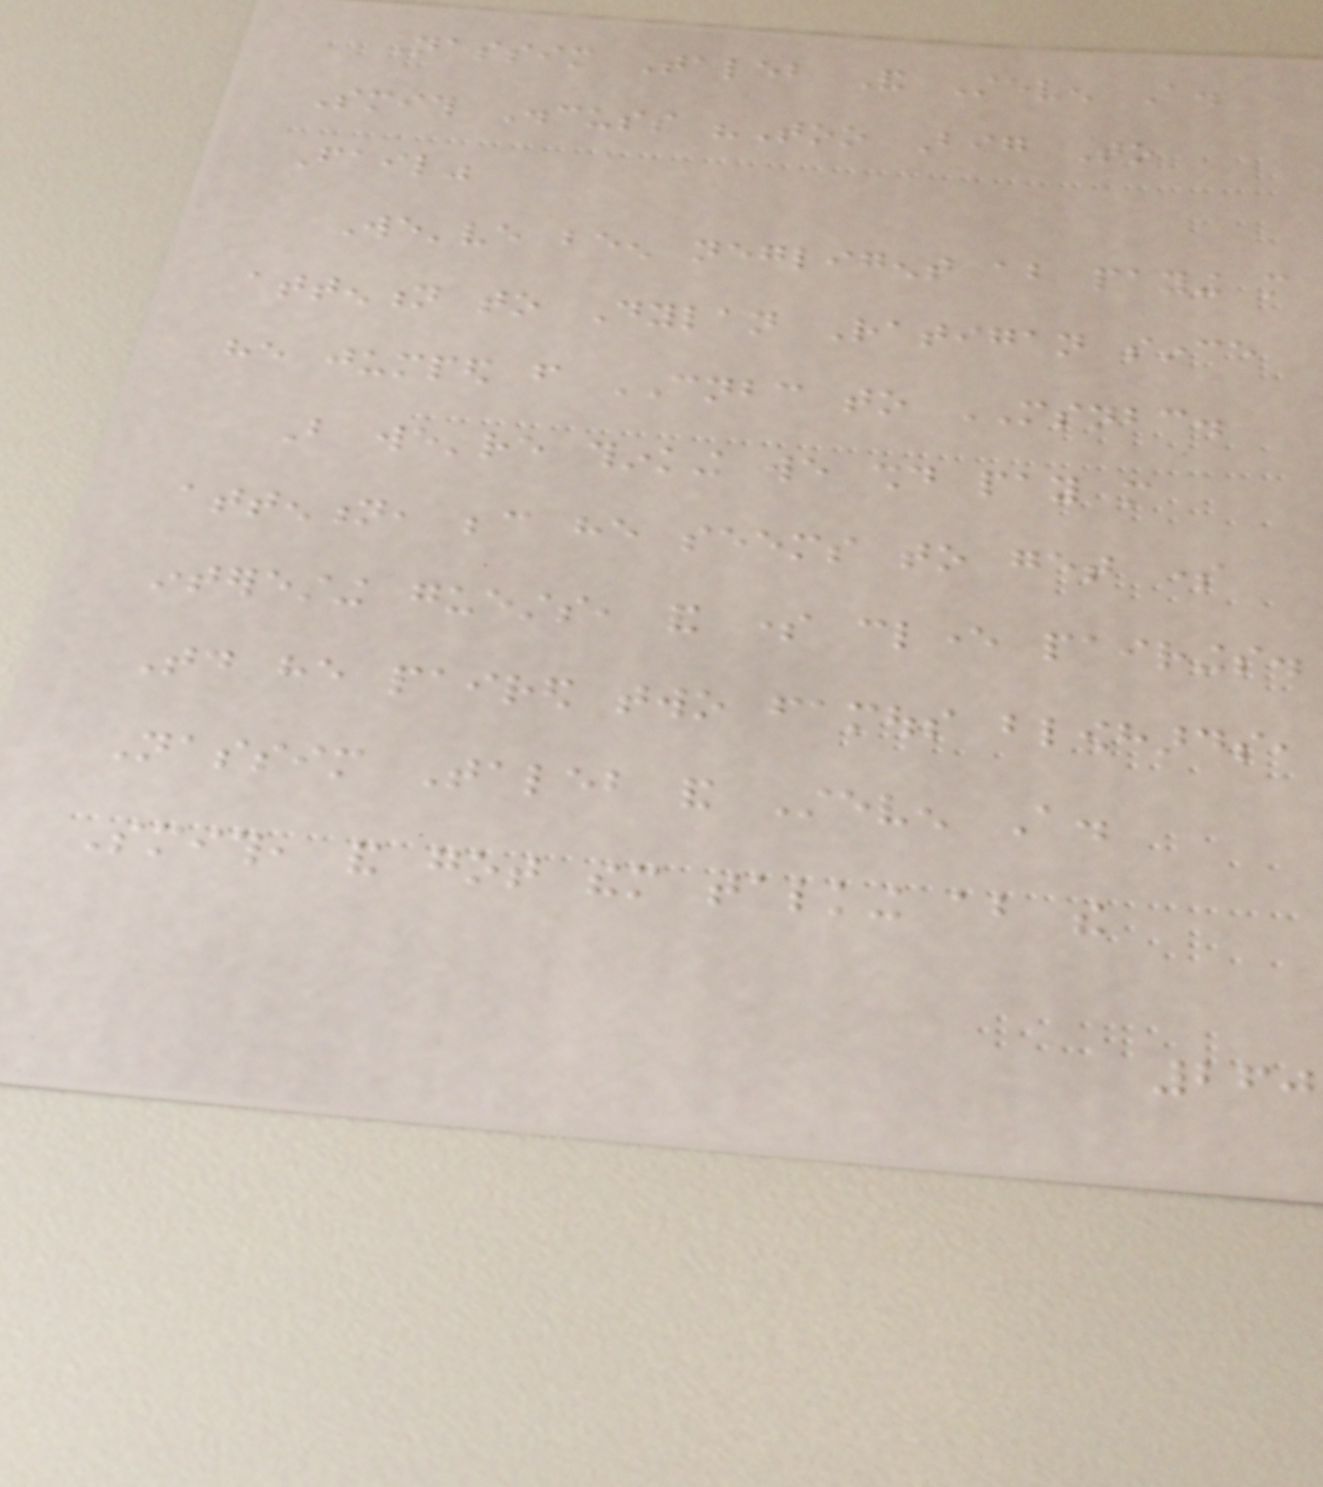Nassim Taleb And Steven A.
Smith Discuss "Too Big To
Fail"
We've been negligent about paying more
attention to Dylan Ratigan since
he jumped from CNBC to MSNBC.
But we're thinking we should pay more
attention, because he seems to get some
interesting guests, and some clever pairings.
Today he paired two famous blowhards,
Nassim Taleb and Steven A.
Smith, and got them talking about the
260
